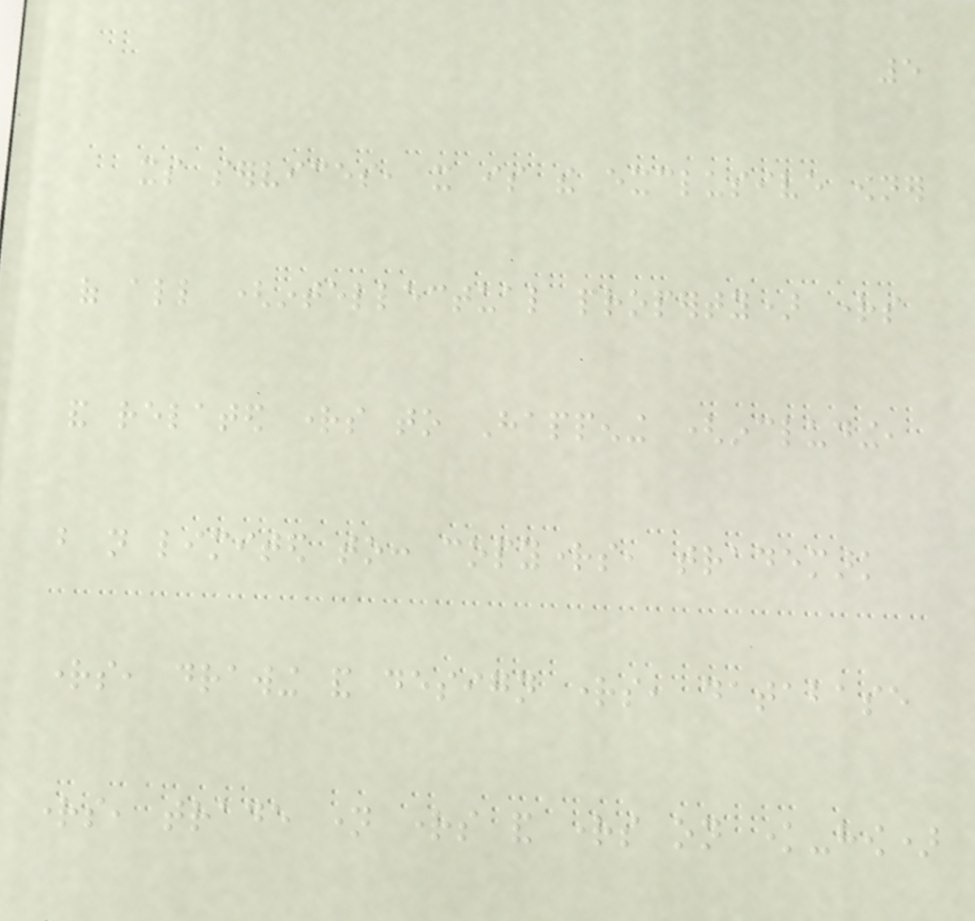5
its services, it is the exclusive owner
of all (intellectual property) rights
and related rights to Happening (including,
but not limited to: copyrights, trademark
rights, drawing and design rights, database
rights, trade name rights and rights on know-how)
